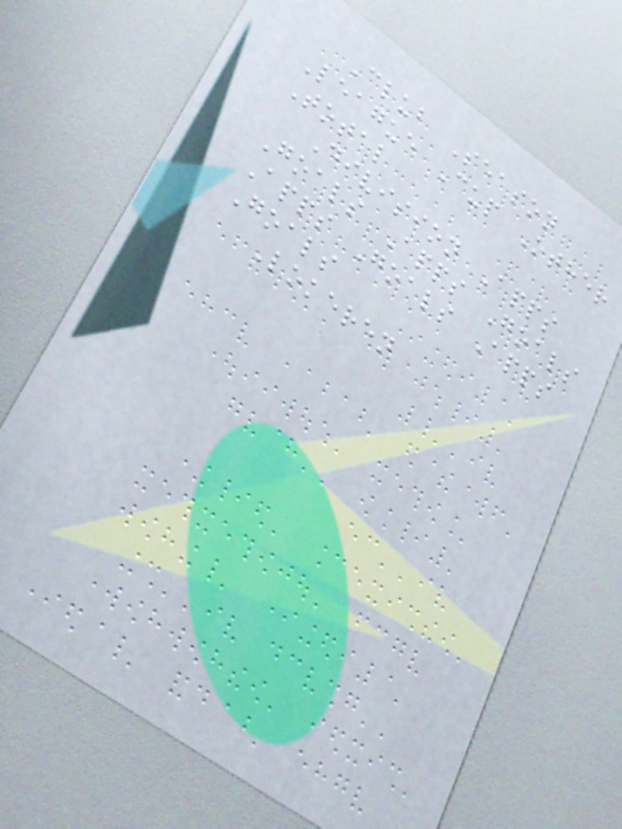Club Season
League Cup Other
Total
Division Apps
Goals Apps Goals
Apps Goals Apps
Goals
Lokeren
